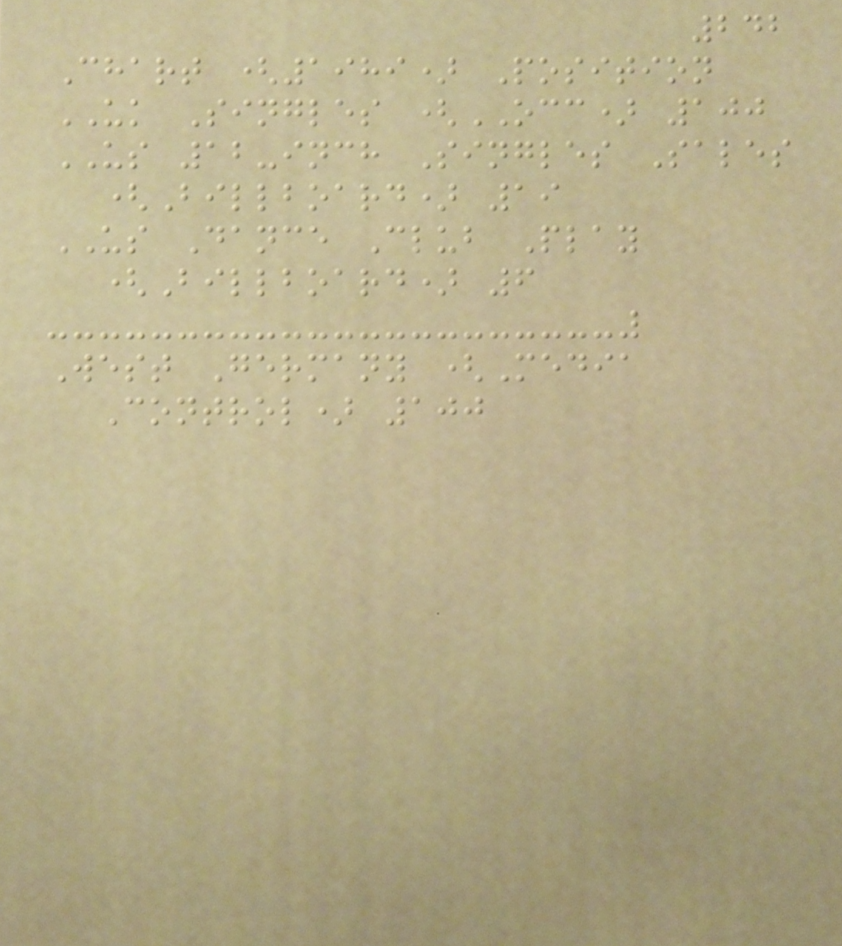242
Chart (1989) Position
UK Singles (OCC) 100
US 12-inch Singles Sales
(Billboard) 19
US Dance Club Play
(Billboard) 6
West Germany (Media
Control) 100
